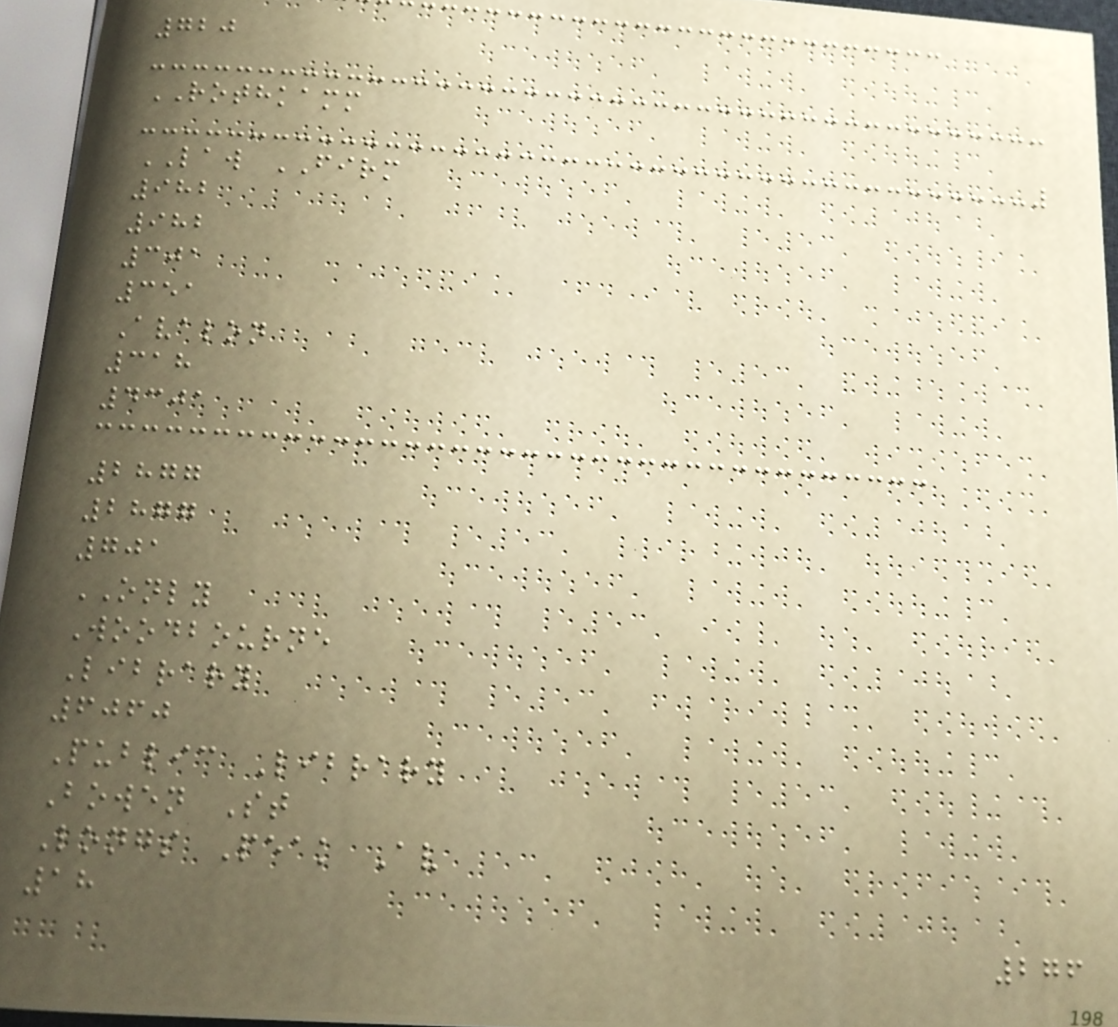720
ROTHKAMM
LAW FIRM
982
982
301
351
Avalon
318
4301
2877
2877
701
ONLY
Woodbourne
Library
6060
Public Library
Bowen St
Longs Peak Av
18
276
